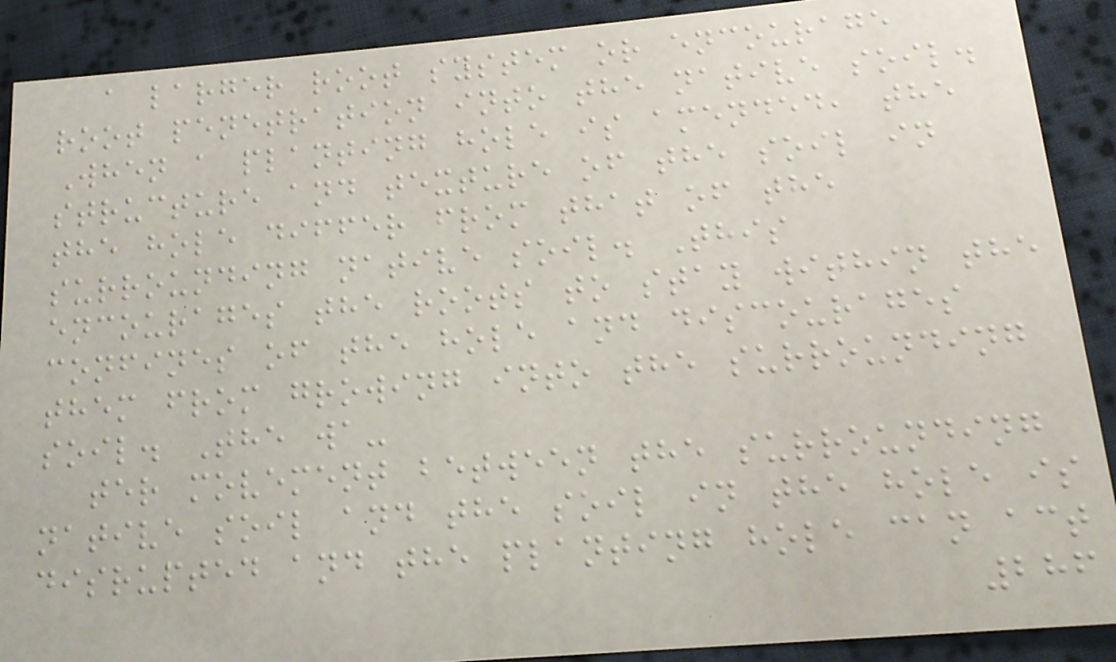a larger root system or encourage
root penetration into the native soil.
When a planting hole is amended, the
structure and texture of the soil in
the hole differ from that of the
surrounding native soil. This
encourages the roots to stay within the
confines of the hole and discourages
them from growing into the surrounding
soil. The wa-
ter movement between the surrounding
native soil and the soil in the hole is
disrupted and the planting hole can act
286
